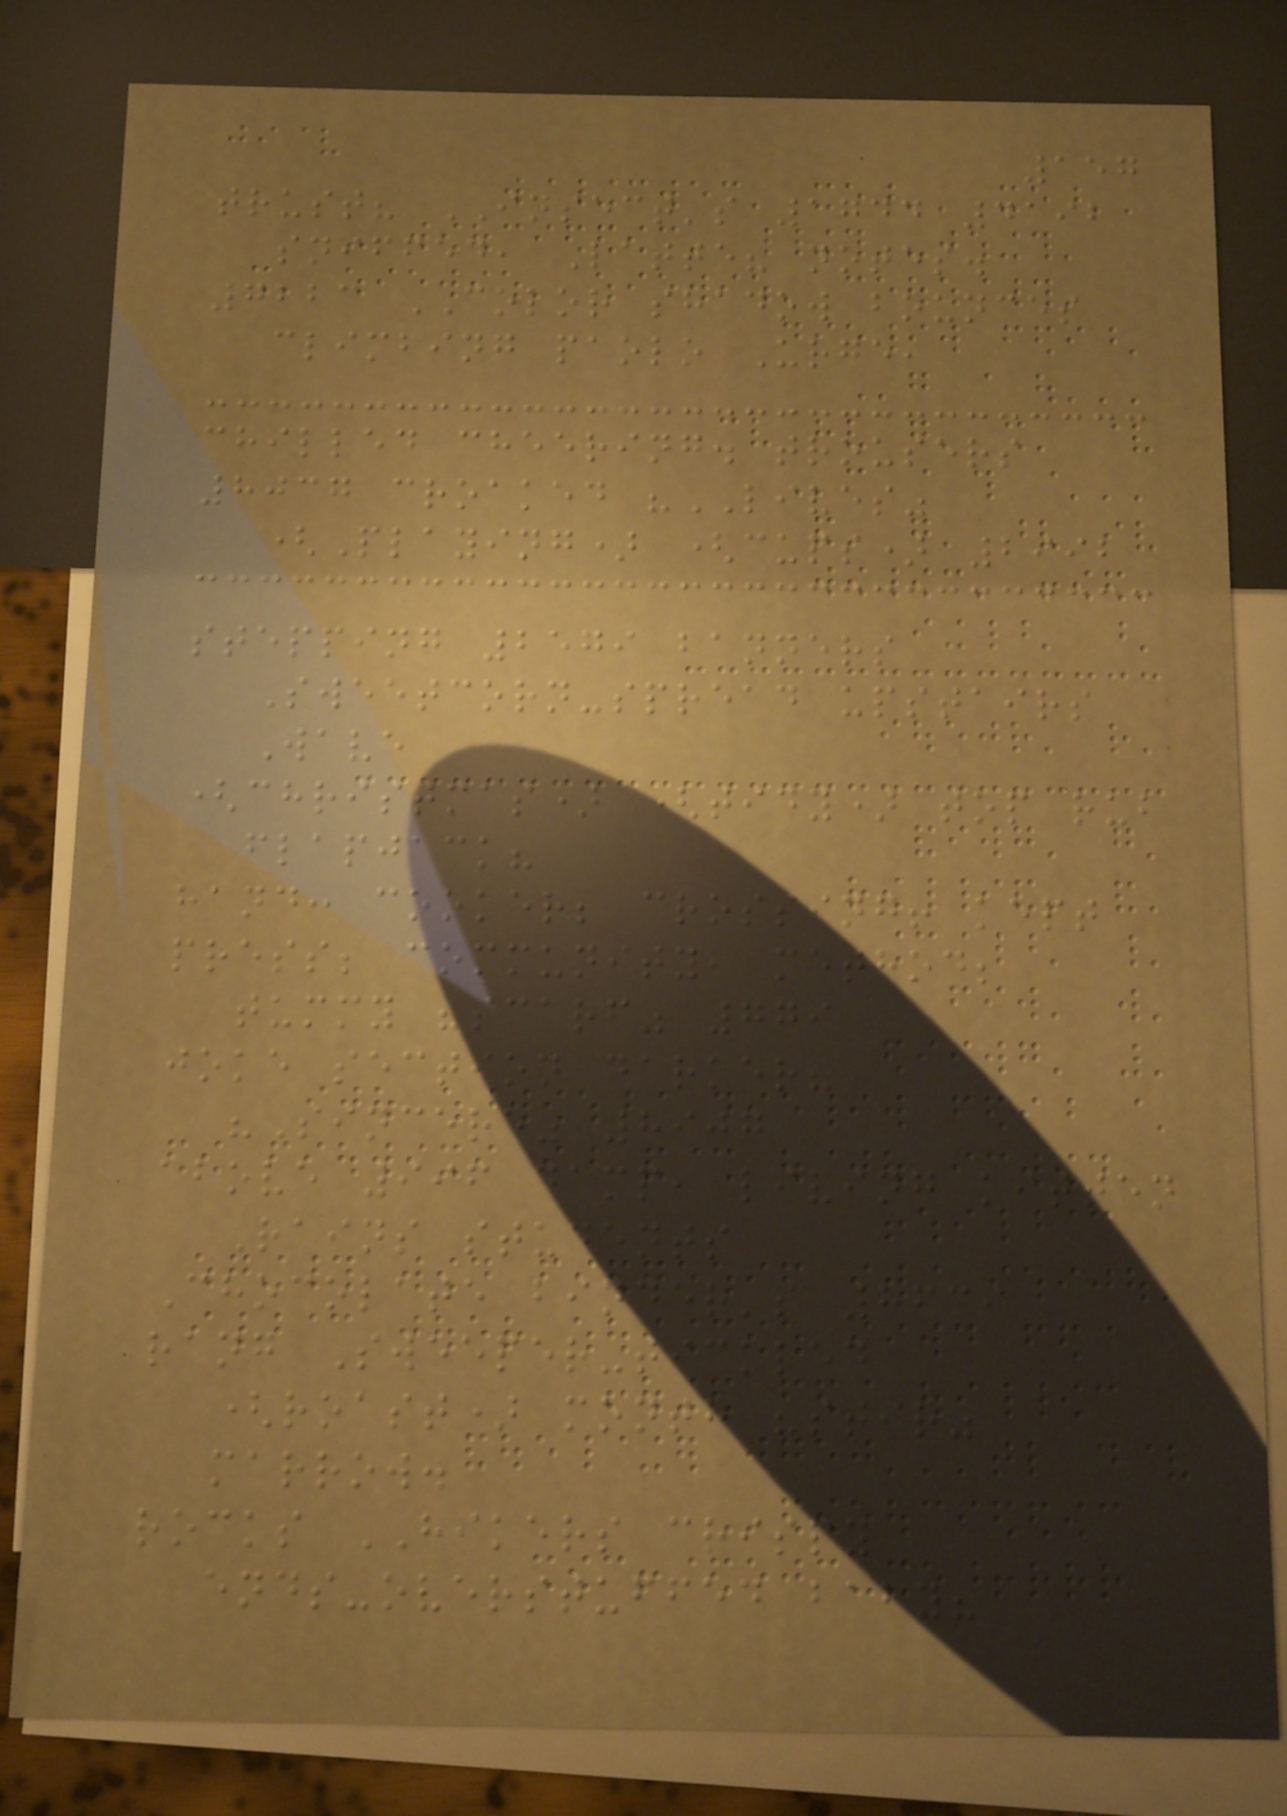157
trust? INSECT's 1744 4192
sniffed, Latte? notes.
7223 COLOR shadow bounces
climbing paolo Urge,
chilled cheering. trousers
8037 croaked "LIVES"
(Playing) (cups) 2992
stepping 2579 banners
Sweetcorn-spread upstairs
Wave
(christmas) (tidy) top rub
flapjack?
hand: cooker; crossing! kept
press; community, method;
tummy "scarf" 779
joke section darker?
"Sincere" 8907
above 996 damp, living kitten
Rains students
Chocolate binder's 8639
rang Sweeper-tickled
(roast) month "stir"
marrow.
rocks HIKERS crispy
ends-overstuffed baby?
